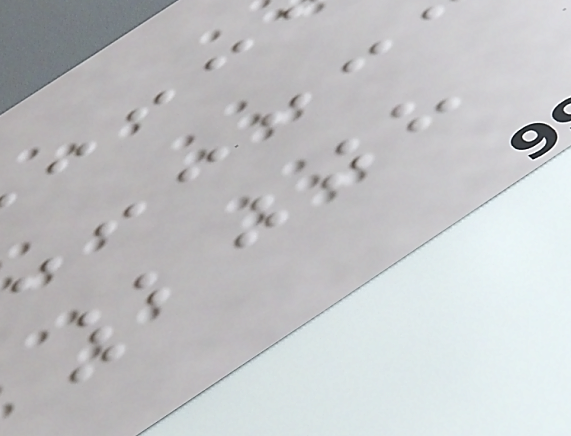2008
